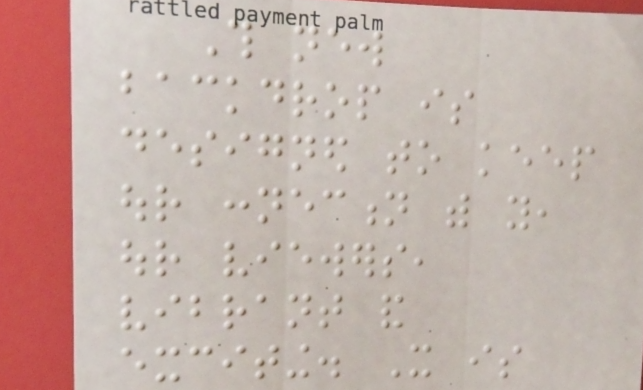This new
backdrop is
designed to keep
our connection with you,
our viewers,
vibrant and
exciting. It is
